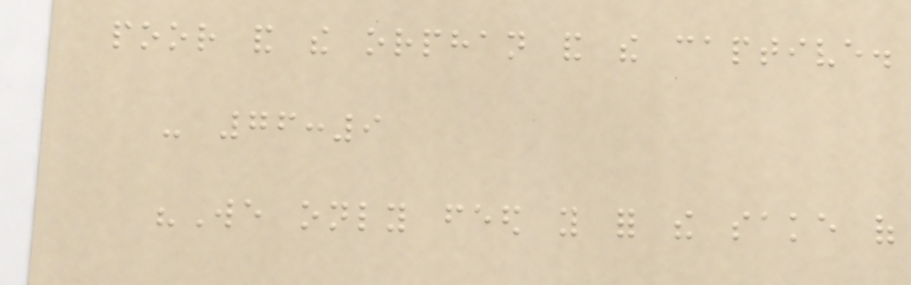poor and the orphan and the captive.
- 76:9
"We only feed you for the sake of
